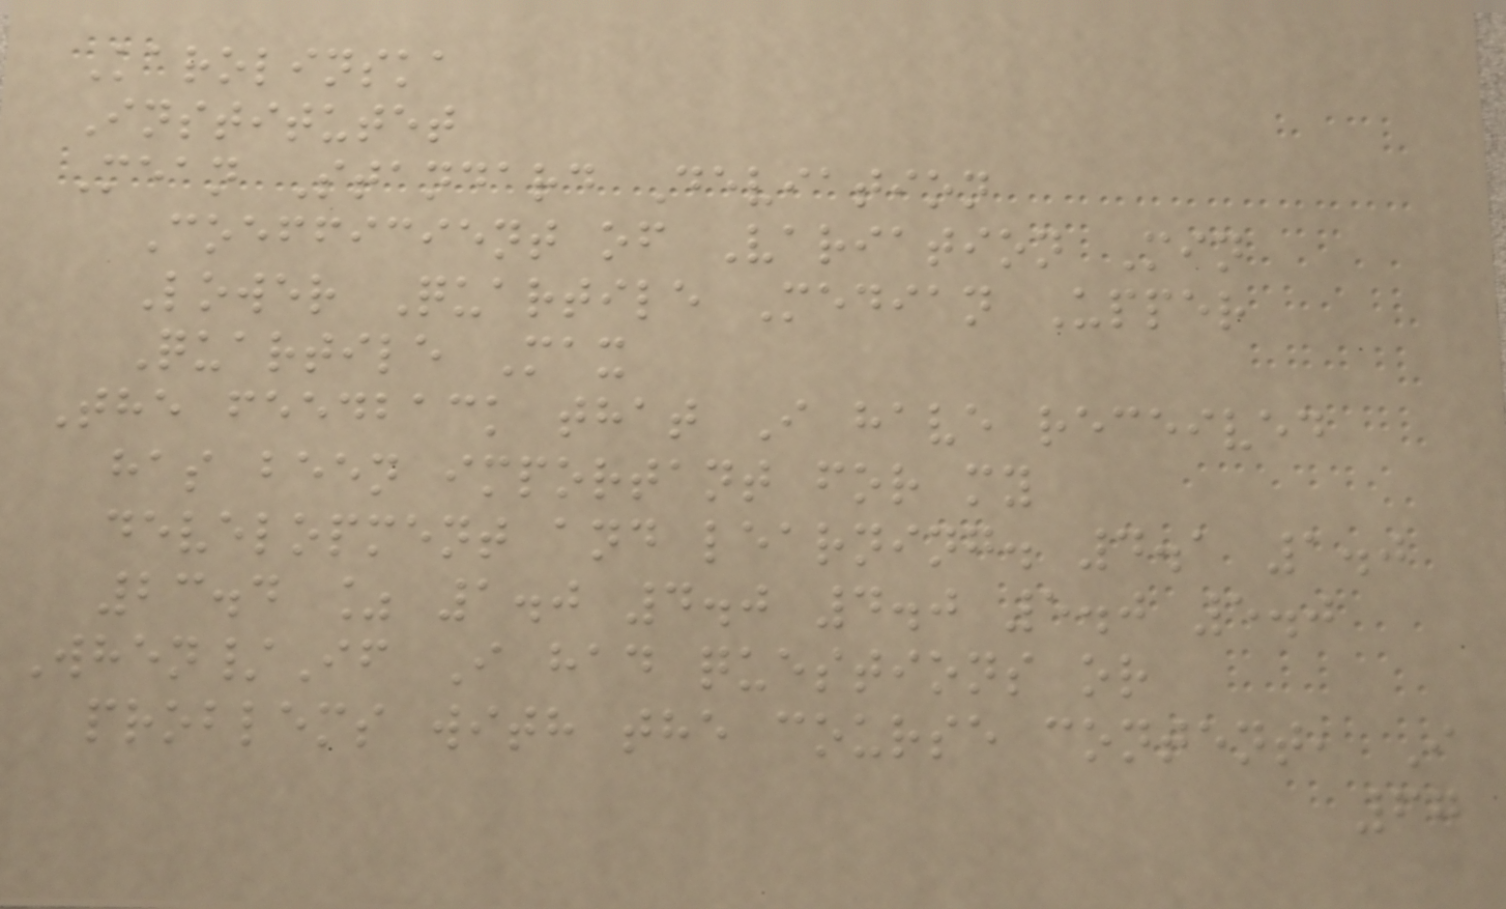Karolinska
Institutet
Mean Standard Deviation
Coefficient of Variation Min
Lower Quartile Median Upper
Quartile Max
The feedback that I have received
has been important for my
development and learning. 4.1 1.0
23.4 % 1.0 4.0 4.0 5.0 5.0
When/If I had questions or
problems with the course content, I
67
